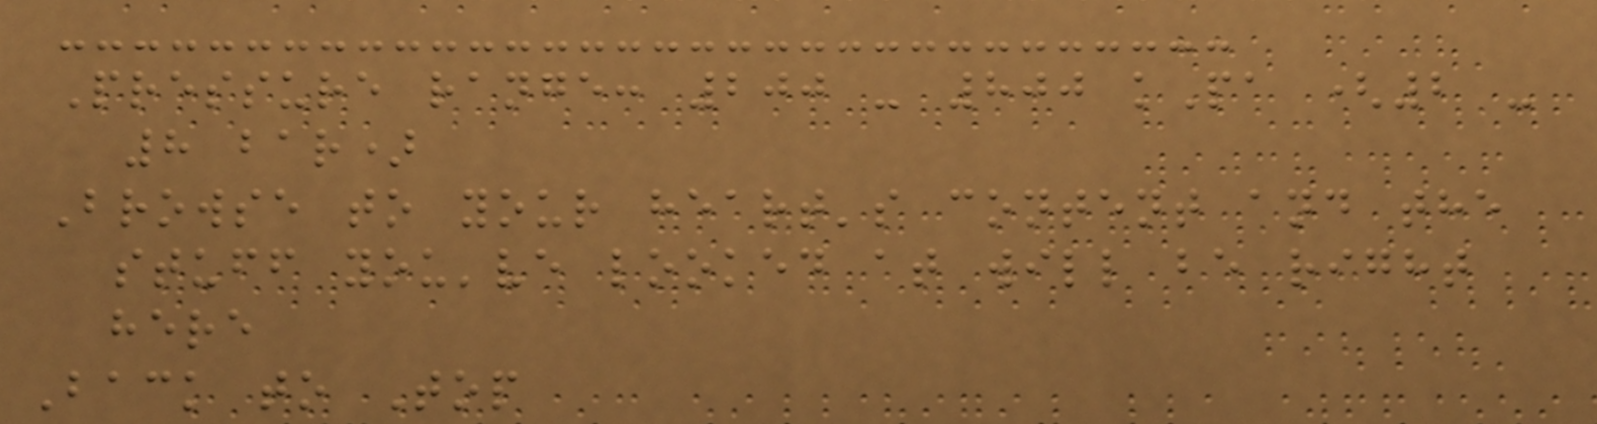Pressure range: 200 - 800 kPa (2 -
8 bar)
Browse to your heart's content and the
stuff you've looked at will be right
here
Back to Top
